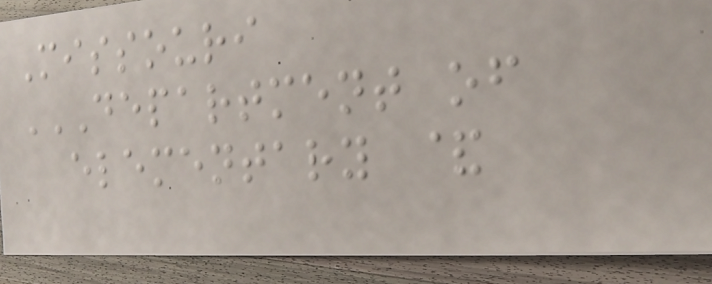Missouri
DEPARTMENT OF
ELEMENTARY &
